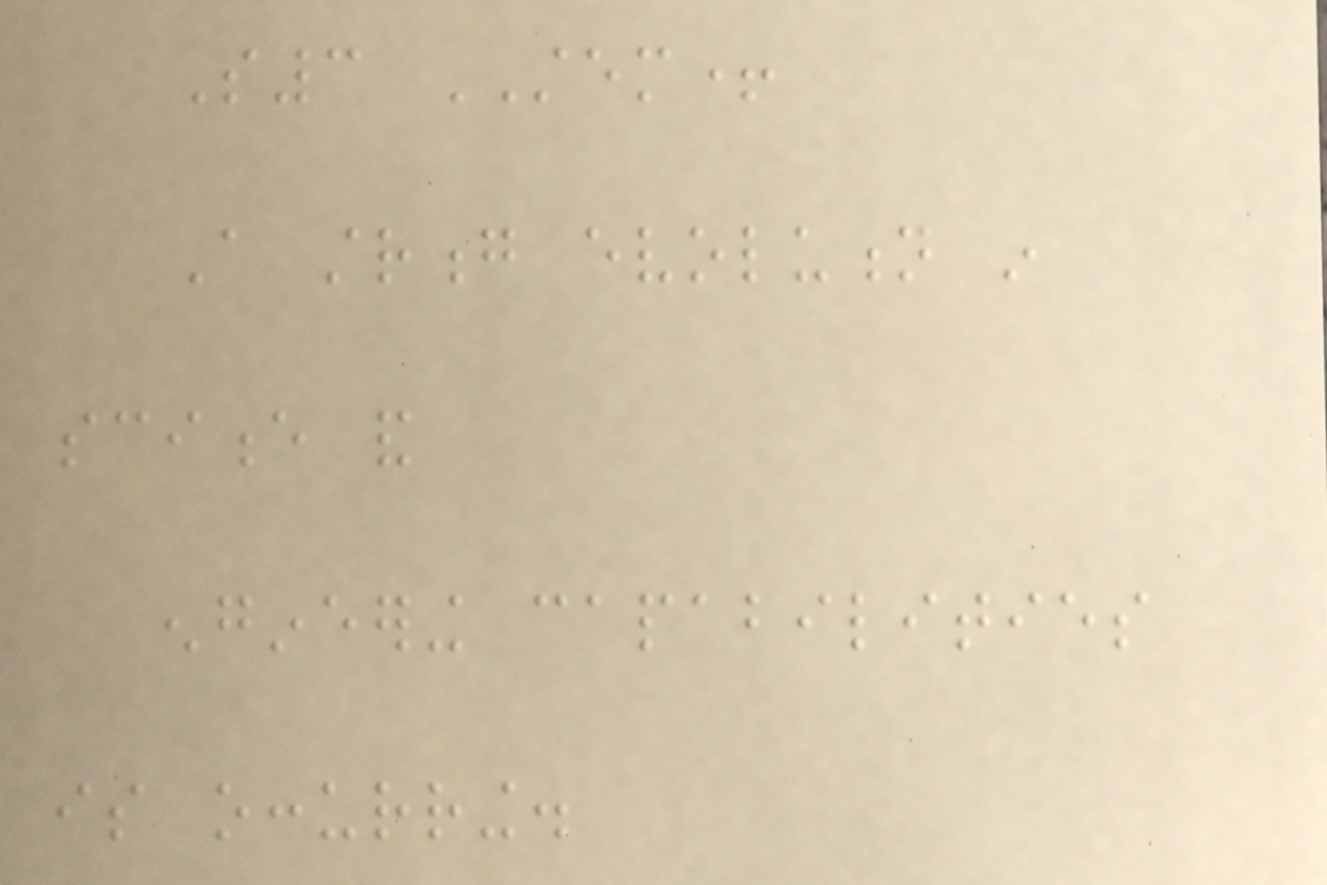S3 STEM+
A strong evolution in
science and
engineering capabilities
is occurring.
